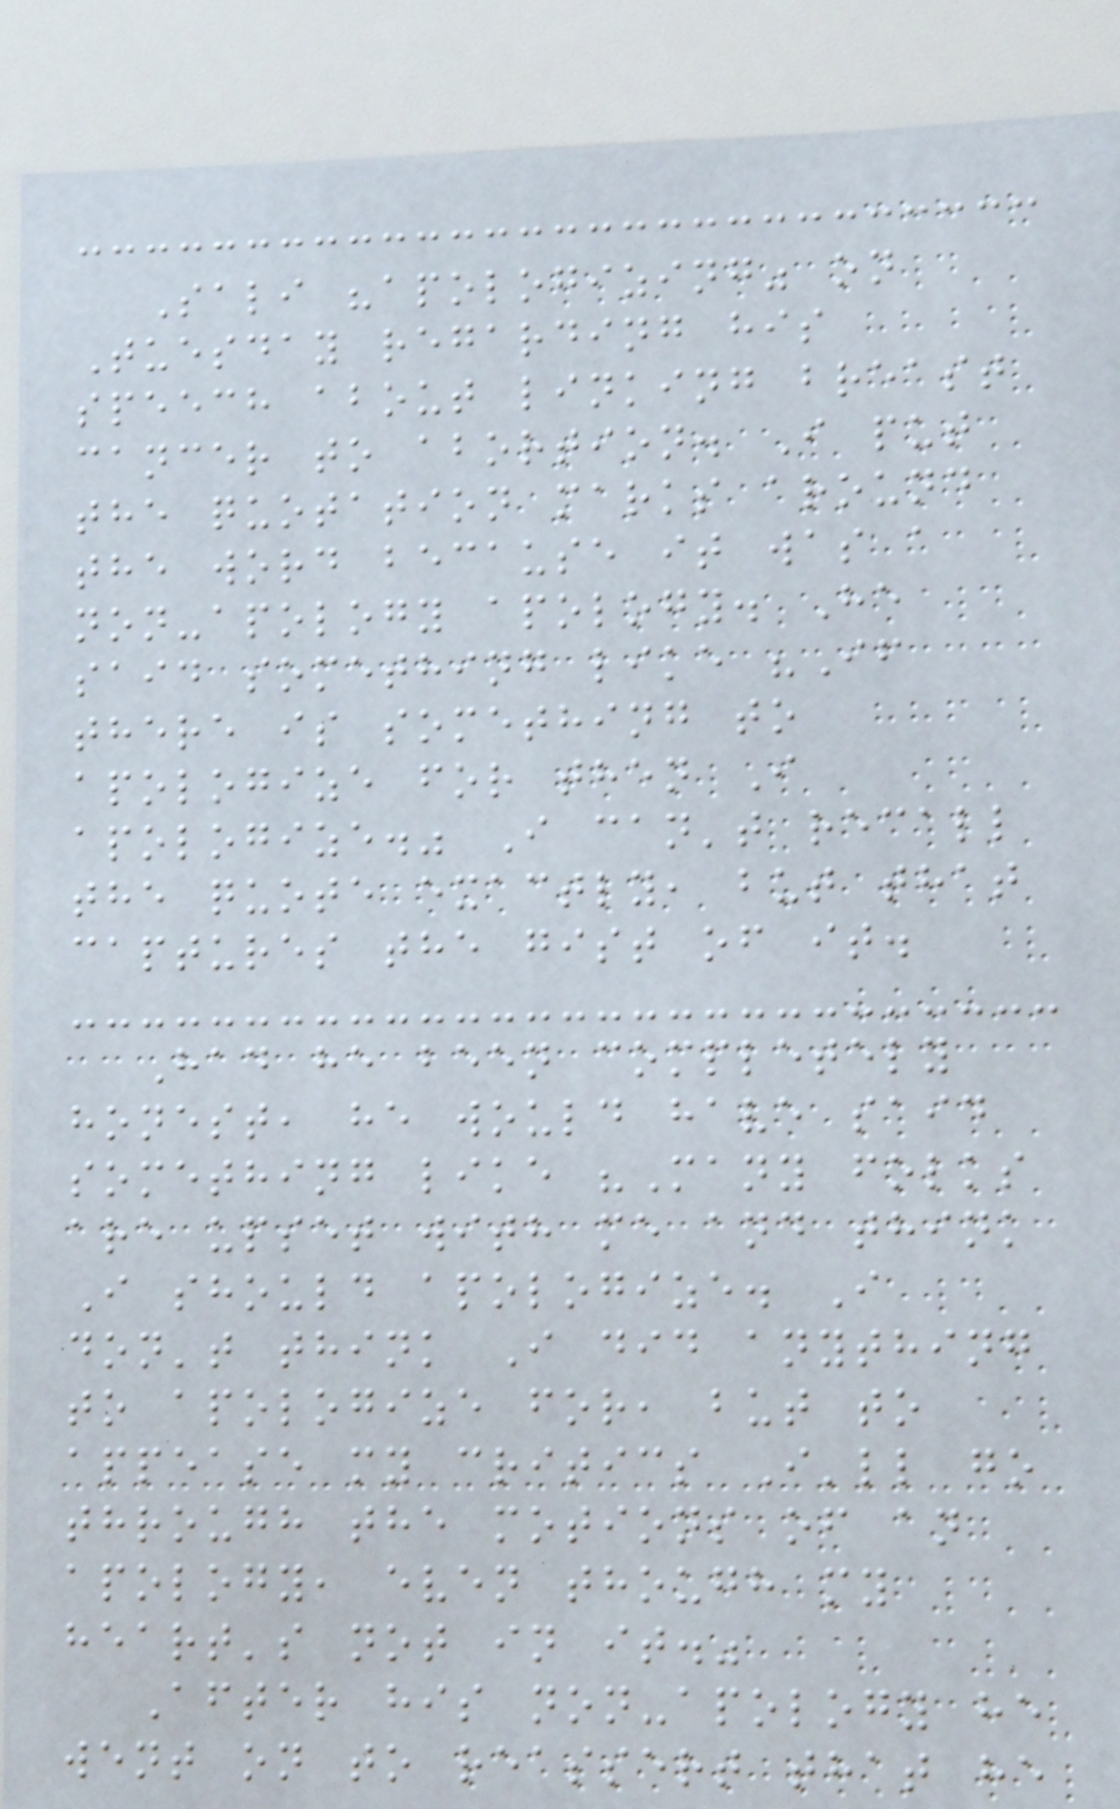Sali "apologizing" on
Tuesday regarding his
speech about linking breast
cancer to abortion. I put
the quotation marks around
the word because it was a
non-apology apology. He
said something like "If
there is something to
apologize for then I
apologize." I can't recall
the quote exactly, but that
captures the gist of it.
Had he been completely
honest, he would have said
something like "Many folks
are upset with me and think
I should apologize. I
don't think I did anything
to apologize for, but to
appease my critics I'll go
through the motions of an
apology, even though my
heart's not in it."
After his non-apology he
went on to reassert that he
